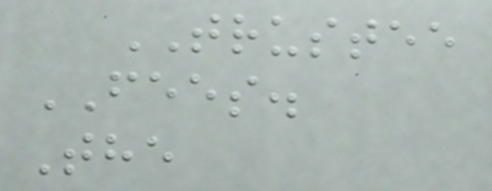TRUSTEE
FEES.
The
